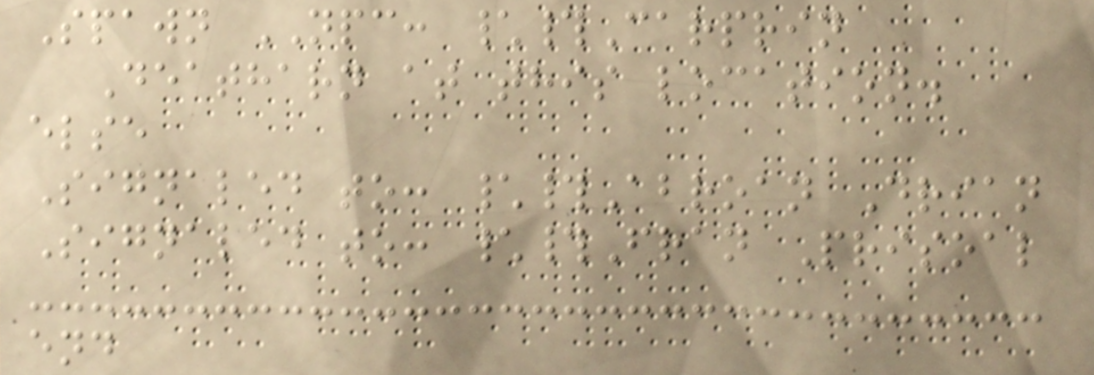Spawn NPC: \#Carprin
Deatharn at this location.
else
Signaled to: \#Abroan Drian
Signaled to: \#Fran Prisoal
end
